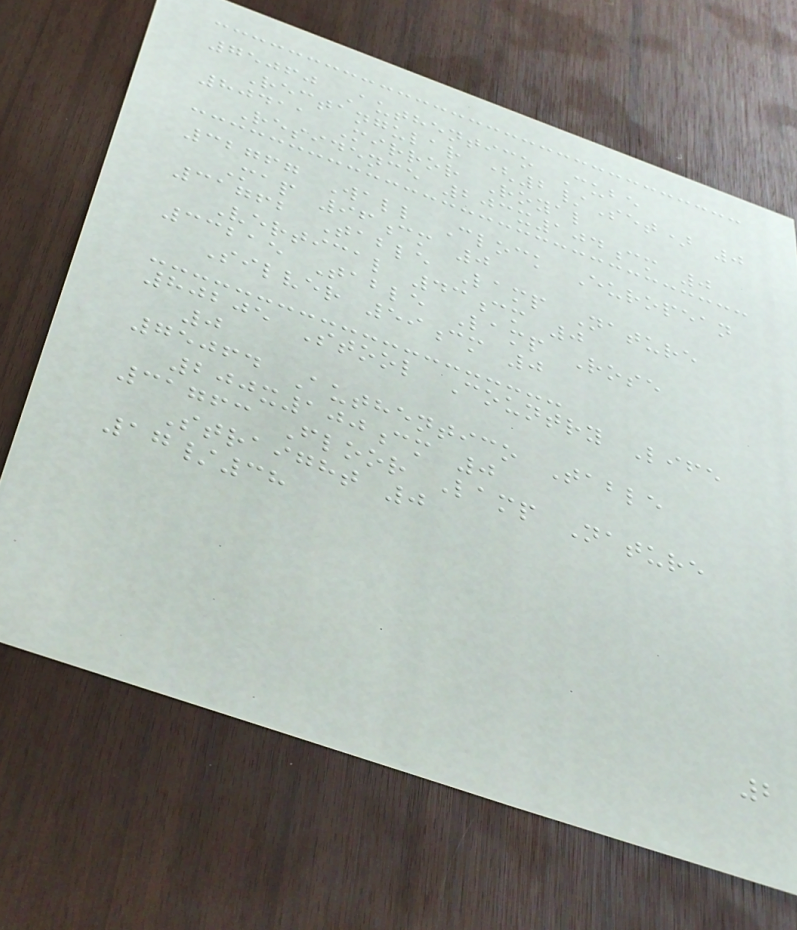75060 Authentico Cube
Rectangular (2/Set) 0
80411 Mirror Royal
Residence 203x104cm 0
32767 Wall Clock European
Map 96cm 0
31762 Table Lamp Nature
Vertical 43cm 0
33215 Table Lamp Rose
Silver 59cm 0
80205 Stool Country Life
0
75064 Authentico Table
200x100cm 0
31763 Floor Lamp Nature
Straight 0
17/38
2
